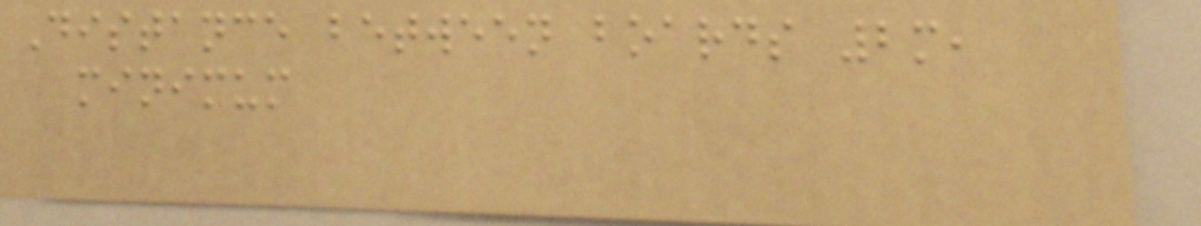Distance between boards 2m,
minimum
